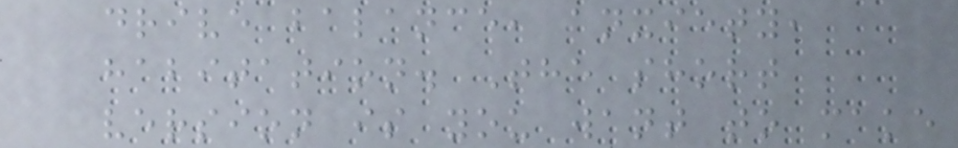drive balance, anxiety,
habitation. The short
version is you want to make
